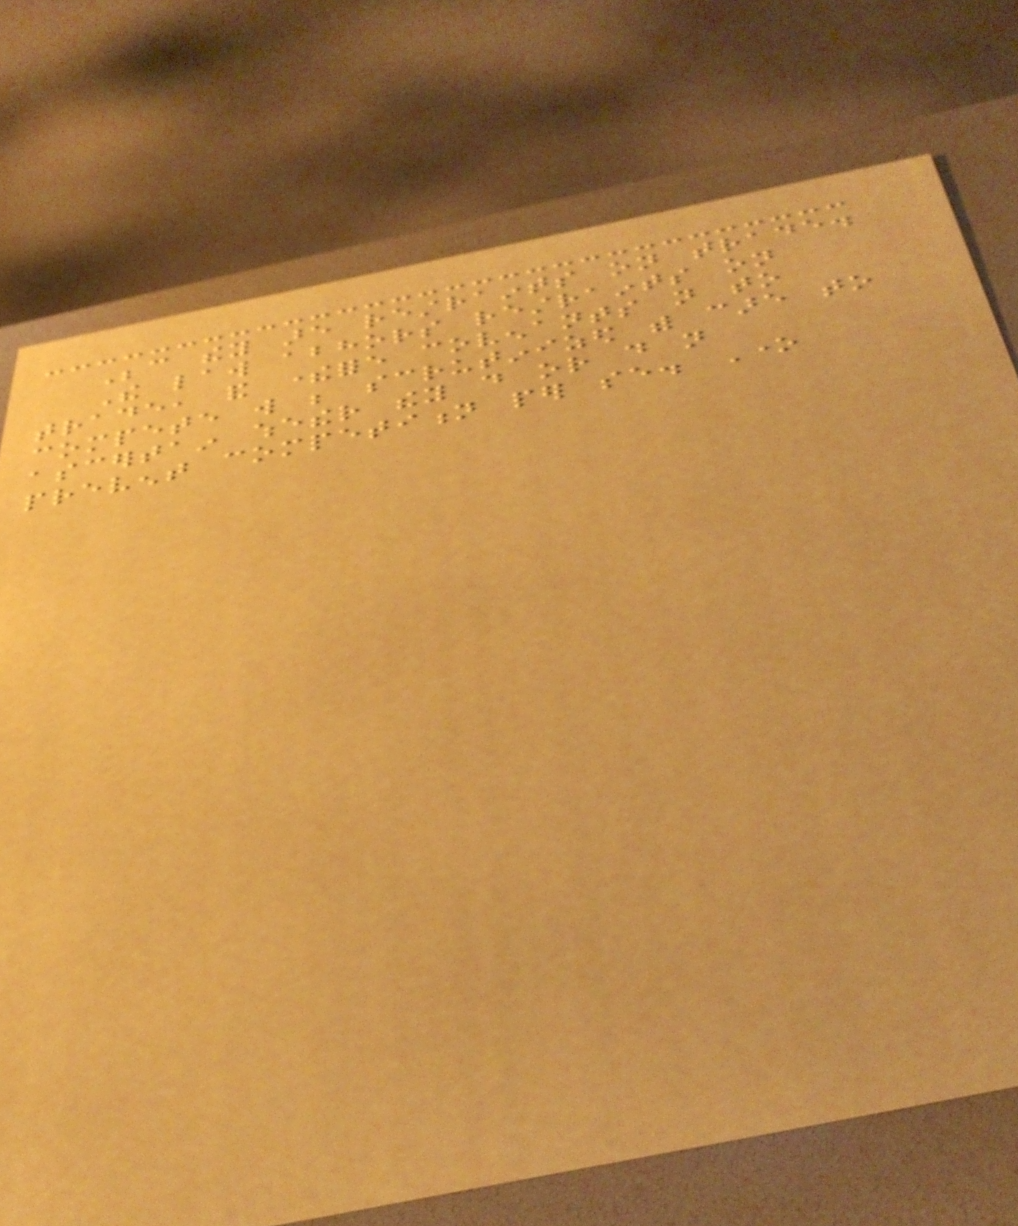Because they are restraints on trade.
The law abhors restraints on
trade, and therefore covenants not to
compete will be scrutinized with care to
ascertain whether they do or do not
prevent competition per se. One
